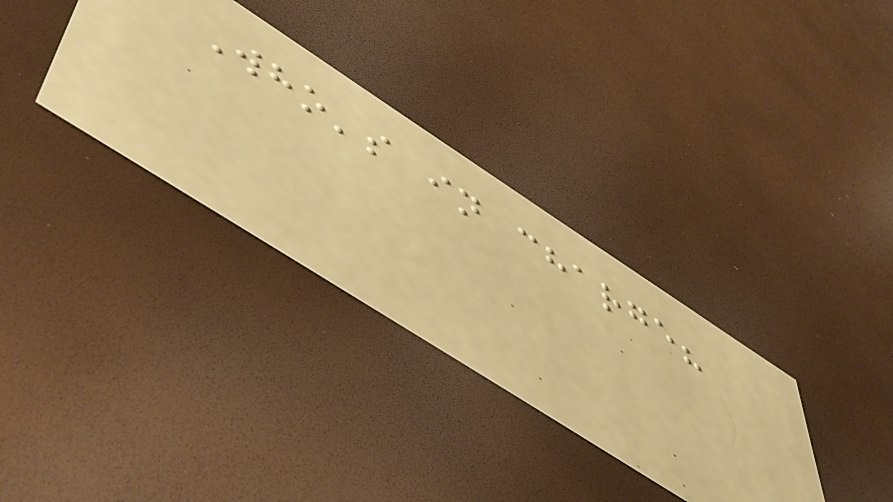Who's in charge?
